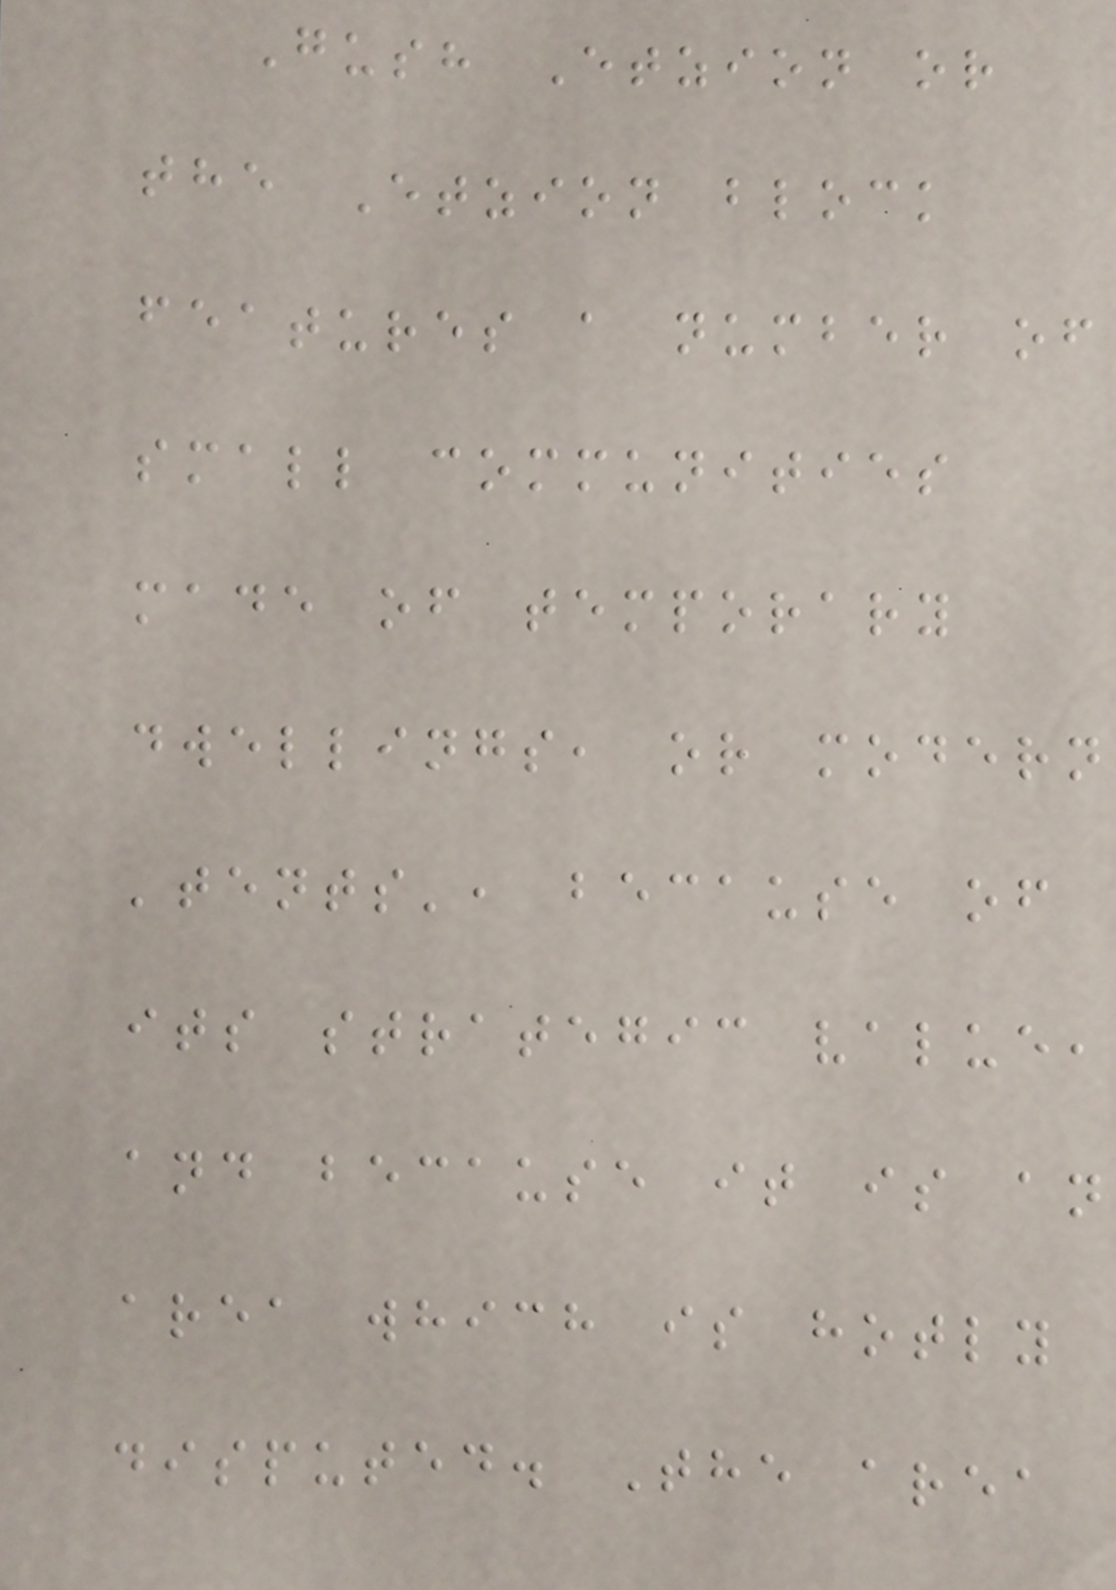Gush Etzion or
the Etzion block
features a number of
small communities
made of temporary
dwellings, or modern
'tents', because of
its strategic value,
and because it is an
area which is hotly
disputed. The area
